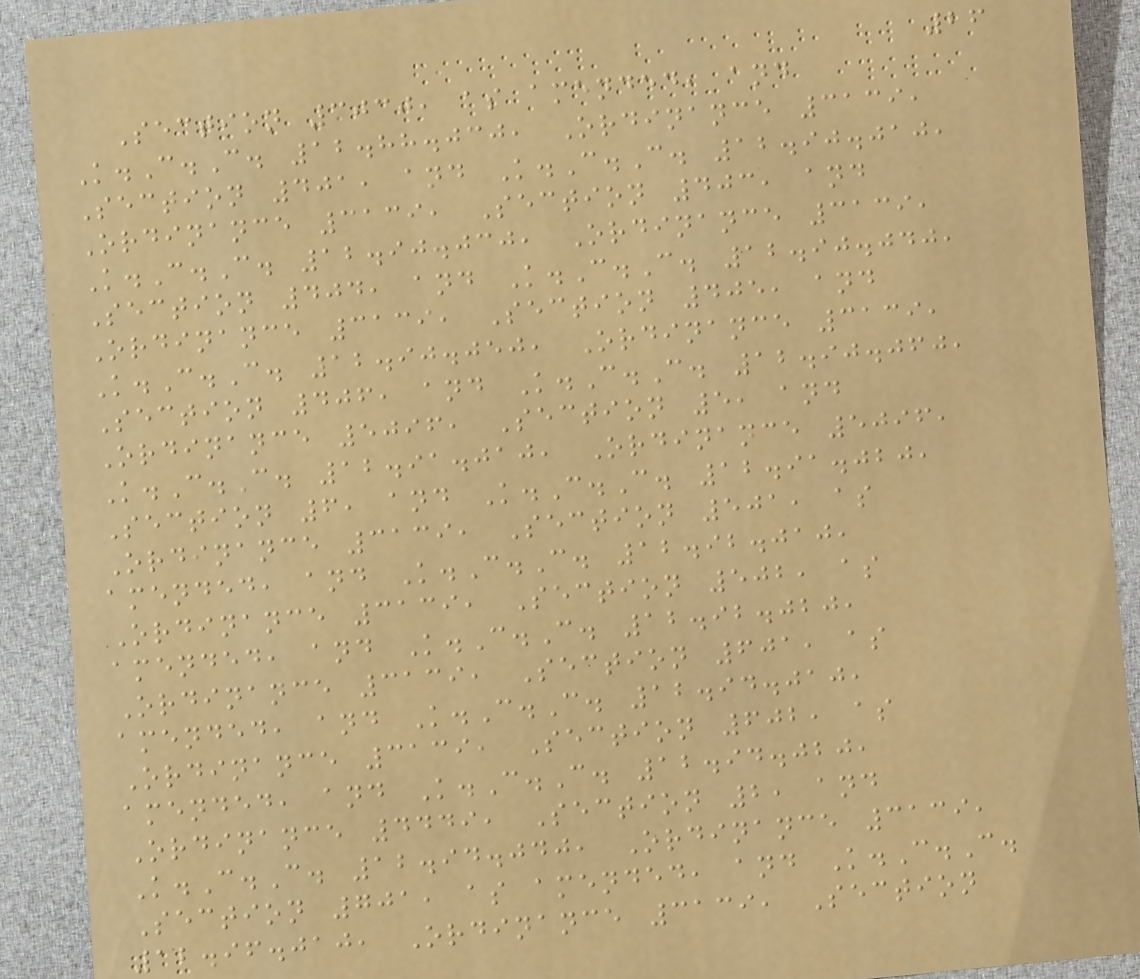26
Section 3030, as amended, and
K.C.C. 12.88.030, Ordinance 3139,
Section 401, and K.C.C. 12.90.010,
Ordinance 3139, Section 403, and
K.C.C. 12.90.030, Ordinance 3139,
Section 404, and K.C.C. 12.90.040,
Ordinance 3139, Section 405, and
K.C.C. 12.90.050, Ordinance 3139,
Section 406, and K.C.C. 12.90.060,
Ordinance 5096, Section 5, and
K.C.C. 12.91.010, Ordinance 5096,
Section 6, and K.C.C. 12.91.020,
Ordinance 3139, Section 501, as
amended, and K.C.C. 12.92.010,
Ordinance 3139, Section 502, as
amended, and K.C.C. 12.92.020,
Ordinance 3139, Section 601, as
amended, and K.C.C. 12.94.010,
Ordinance 3139, Section 602, as
amended, and K.C.C. 12.94.020,
Ordinance 4449, Section 2, and
K.C.C. 12.94.040, Ordinance 3139,
Section 701, as amended, and K.C.C.
12.96.010, Ordinance 3139, Section
